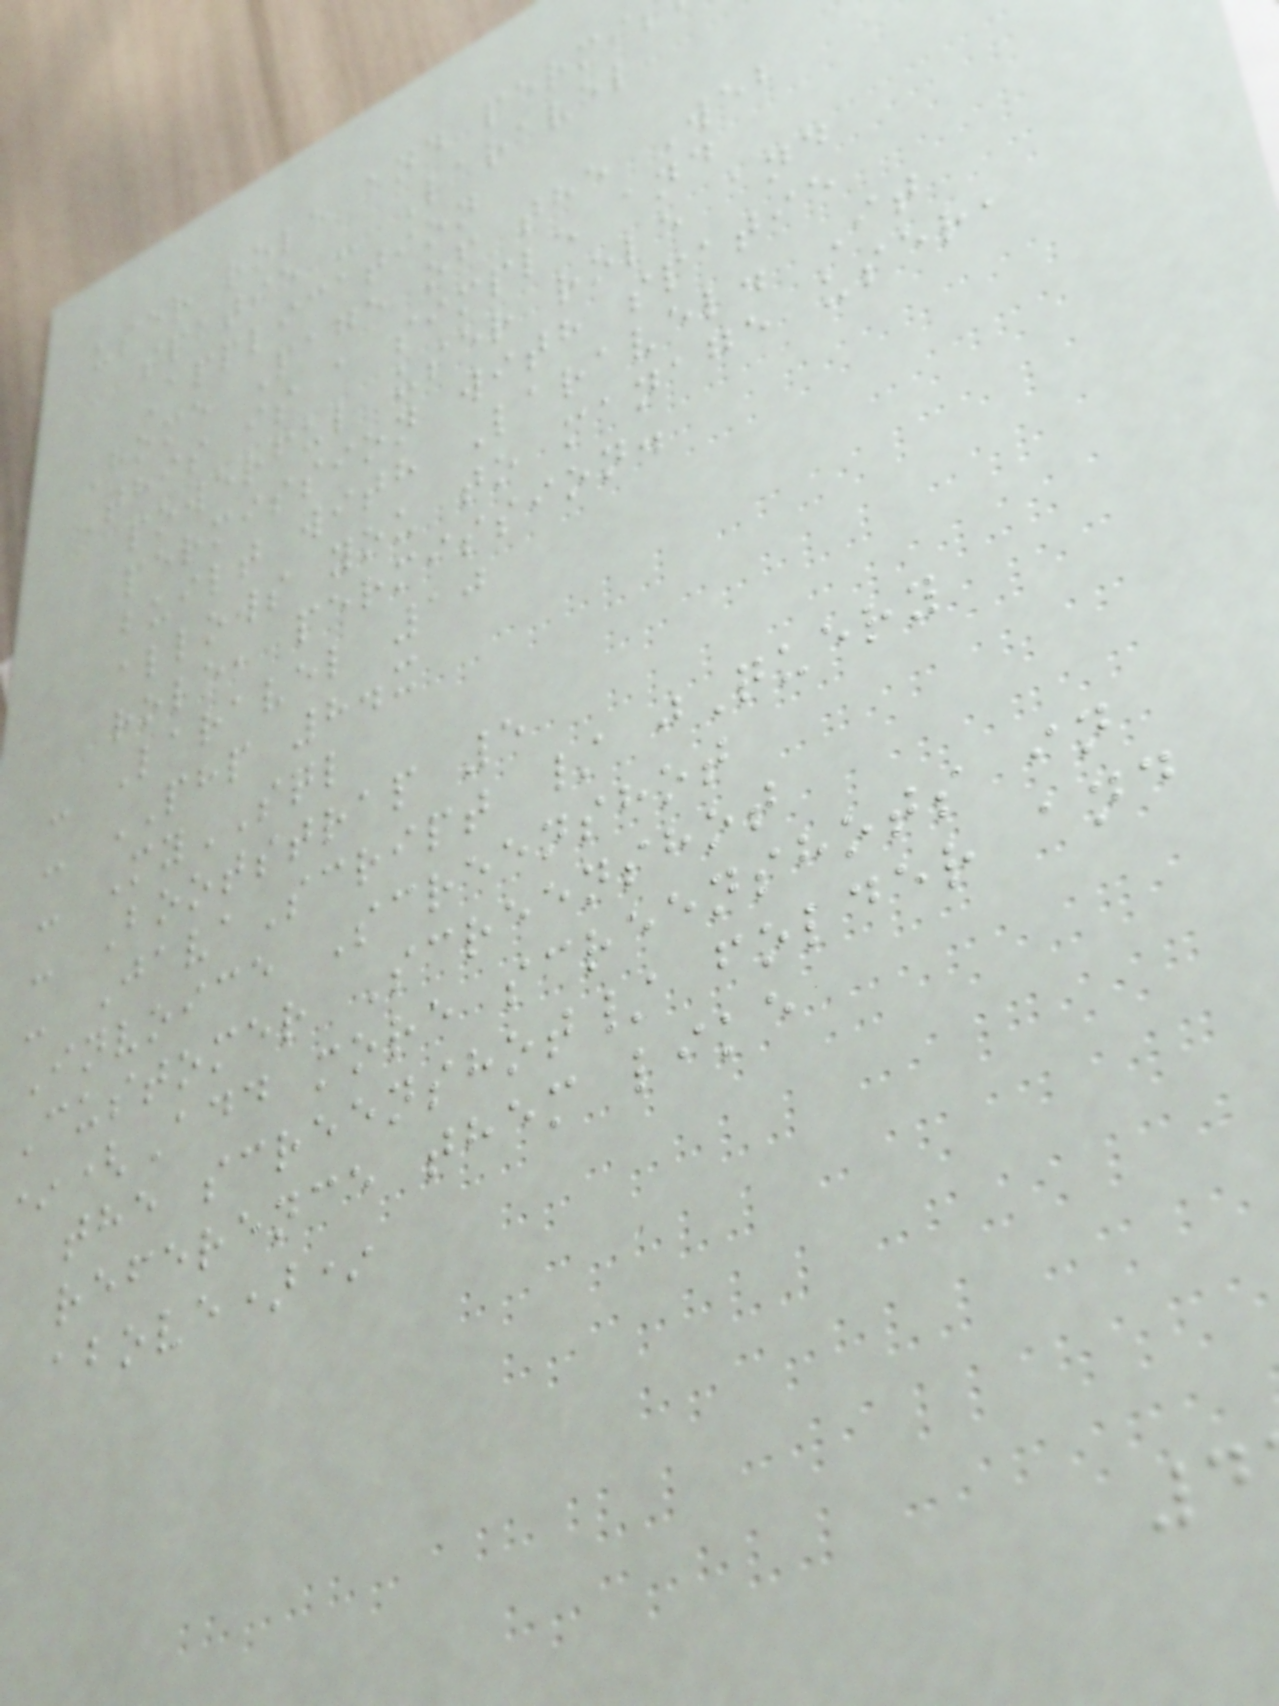user role and permi
spatie - Laravel
Application
Home Page of the Web
This is a simple and
powerful user role and
permission with spatie
built with Laravel. It
allows you to manage user,
role, permission.
- Laravel 10
- PHP 8.x
- MySQL
- Bootstrap 5
- JavaScript / jQuery
Invoice Screenshot
Customer Screenshot
*(Add more screenshots in
the screenshot/ folder and
reference them like
above)*
